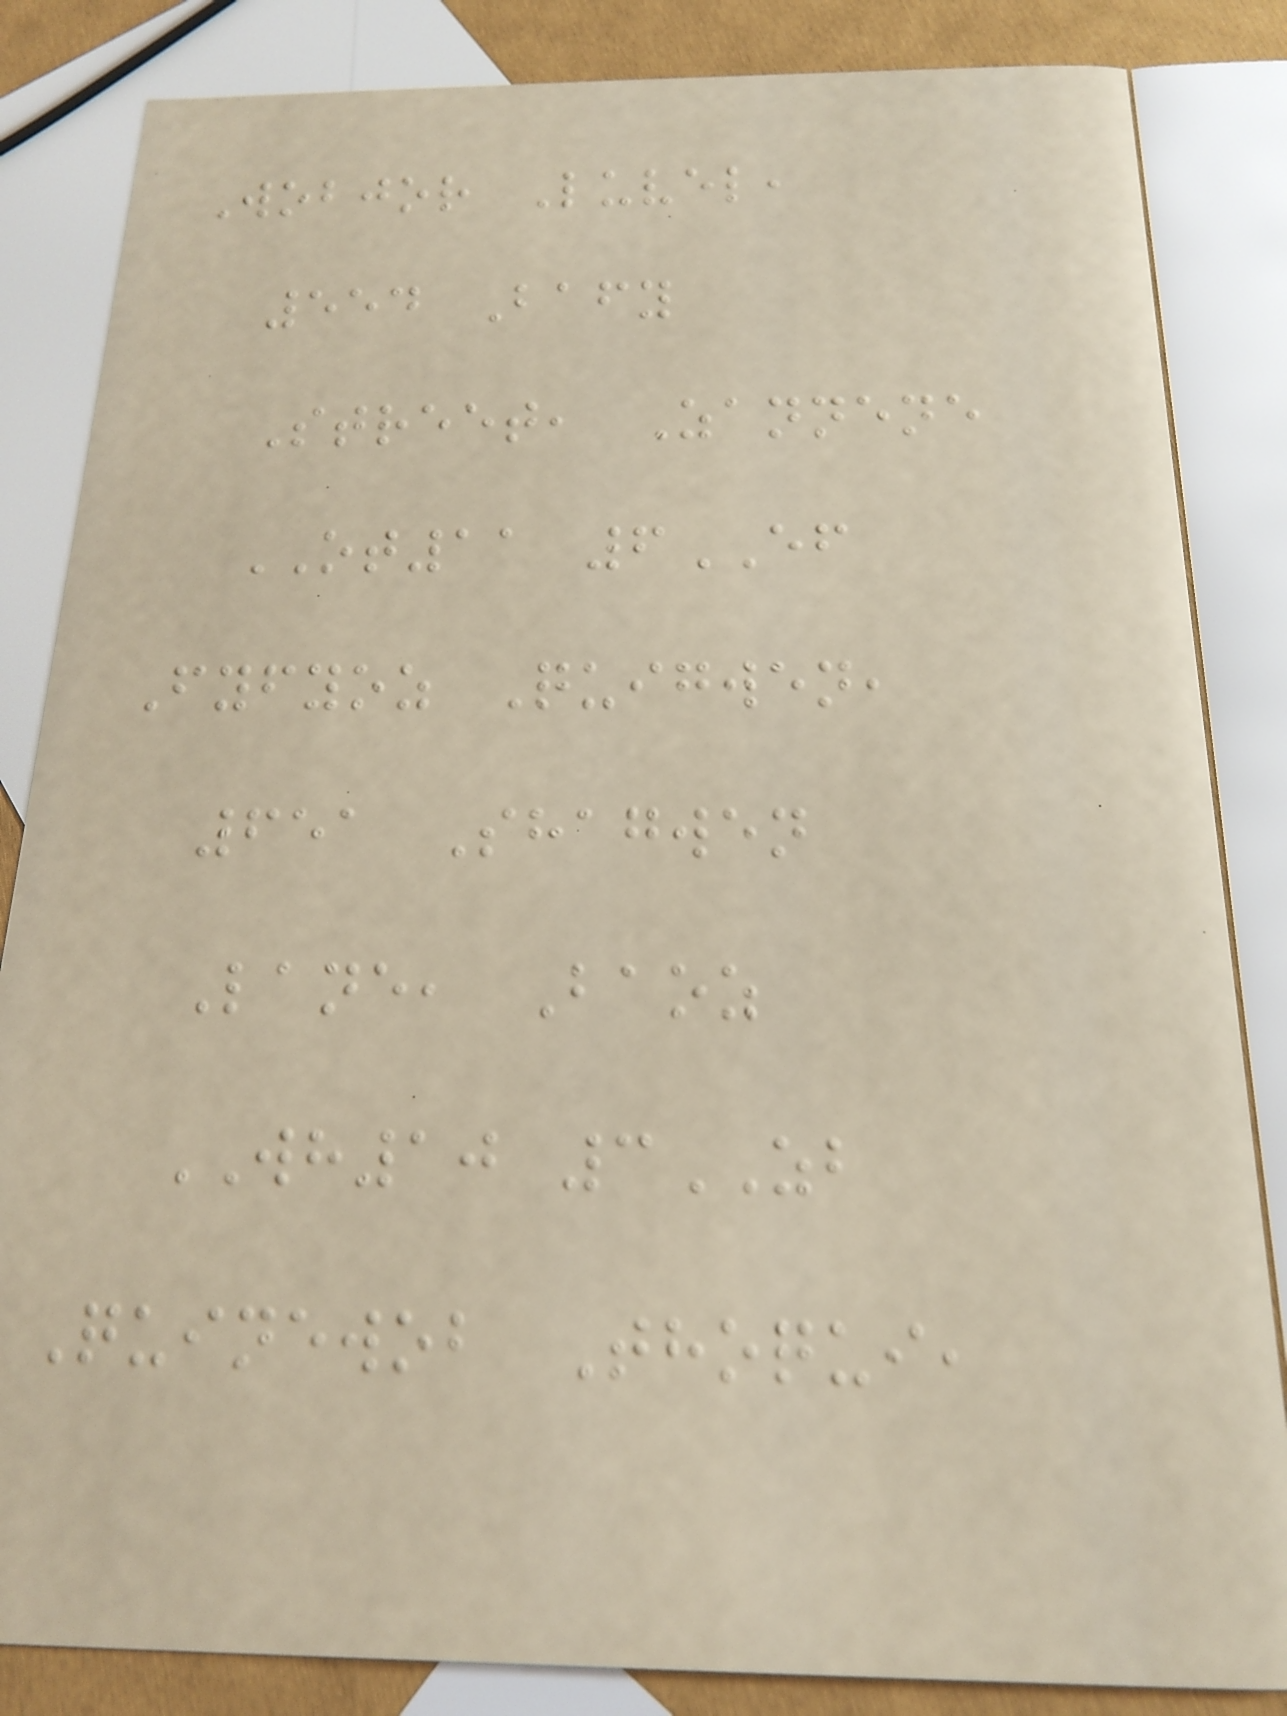Wobjor Luvel,
554 Bafy
Street, Zannene
OT11 6EF
Fyfyoz Quigwen,
651 Shagwen
Lane, Baoz
WH10 3ZB
Quinewob Thoqui,
